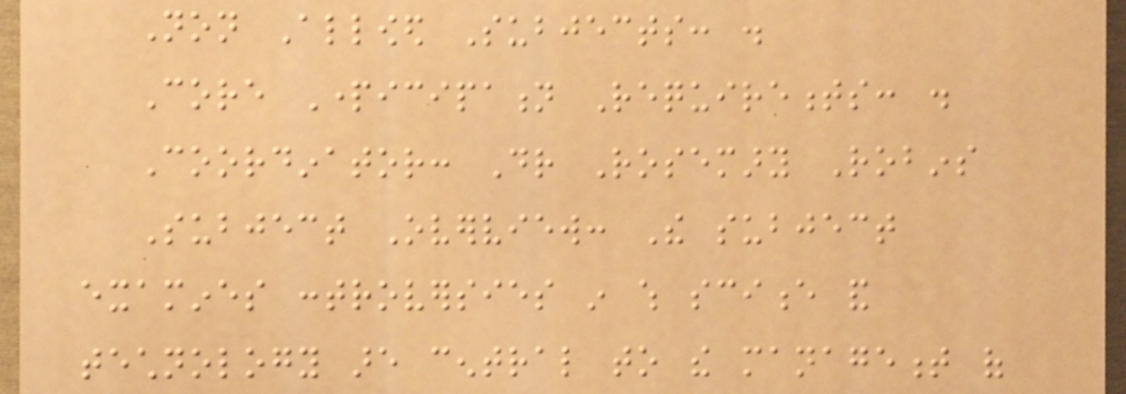Non Allowed Subjects: .
Core Participation Requirements: .
Coordinator: Dr Rosemary Robins
Subject Overview: The subject
examines controversies in which science and
technology are central to the management of
